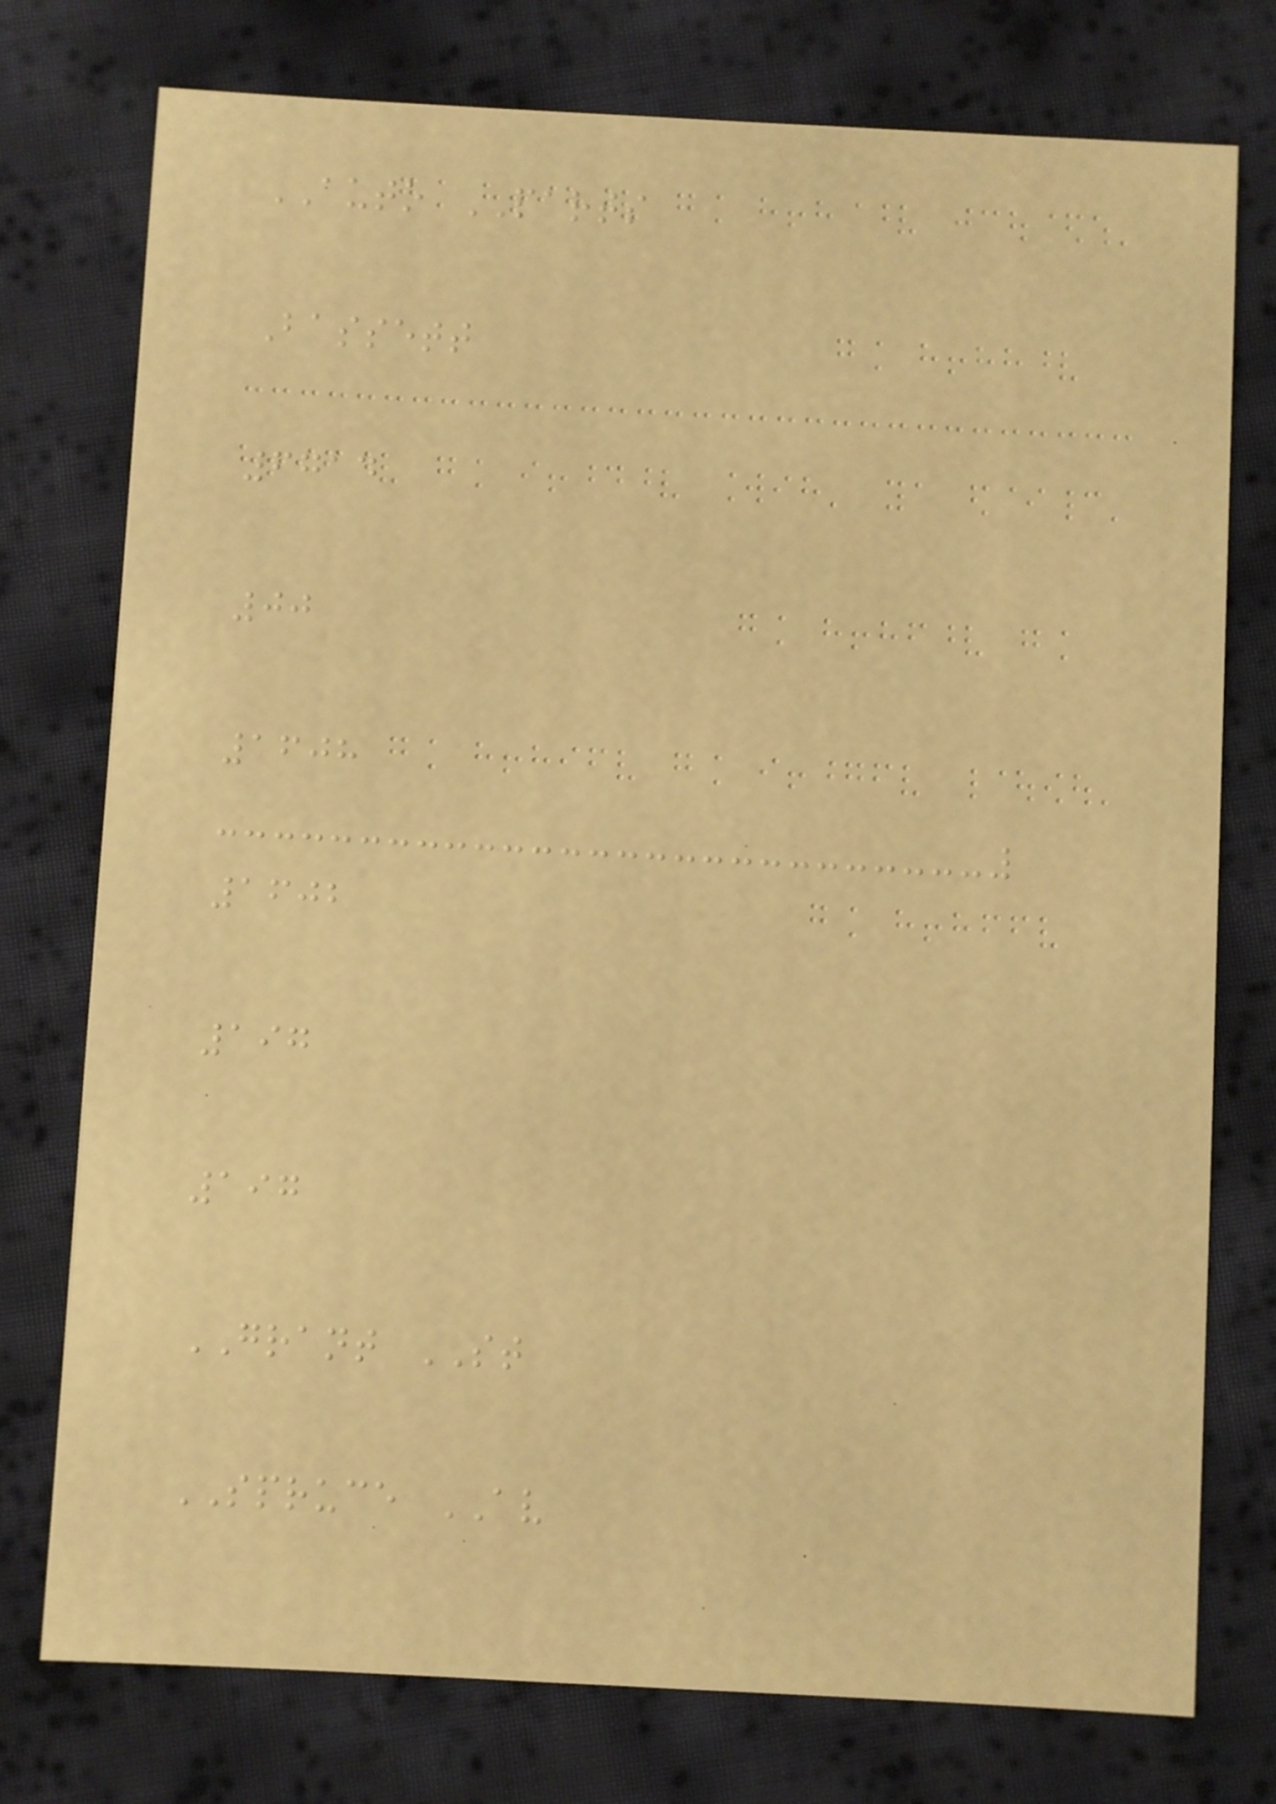AUTO PARTS
Bassett
6714
00
1608
1602
197
197
GRANT ST
SPRUCE AV
